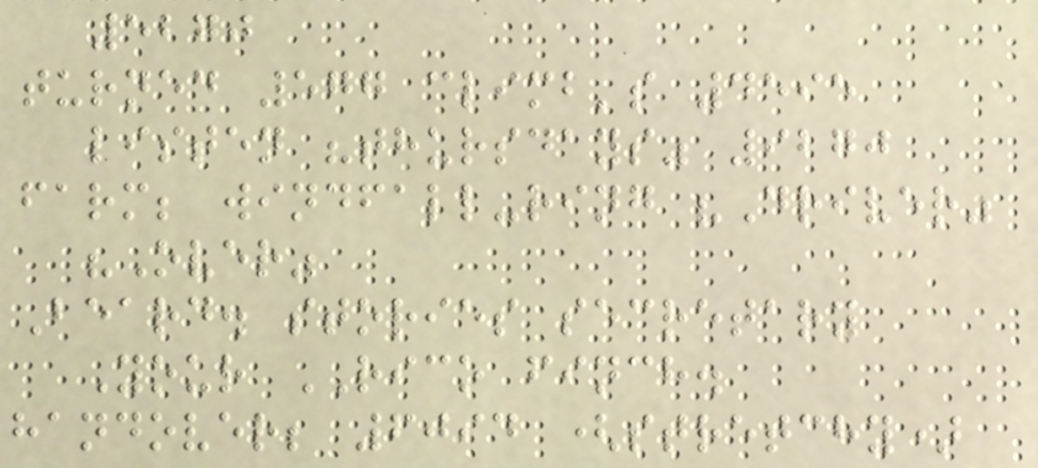5270
turned 577 climb's 4595
listen "thursdays" 9270
farm; windfall-ring "Driver"
"Over"
Beard. stories secretary
Your RICO finch.
handover; 6094 (stretchy)
